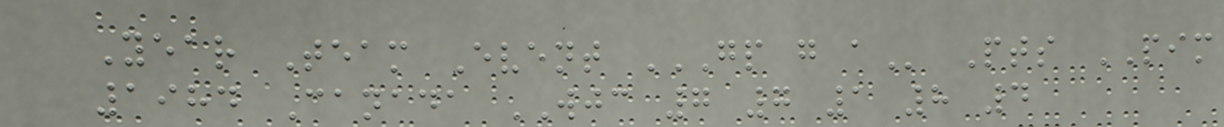Year Team Event GP G A Pts PIM
1984 Canada WJC 7 7 1 8 4
